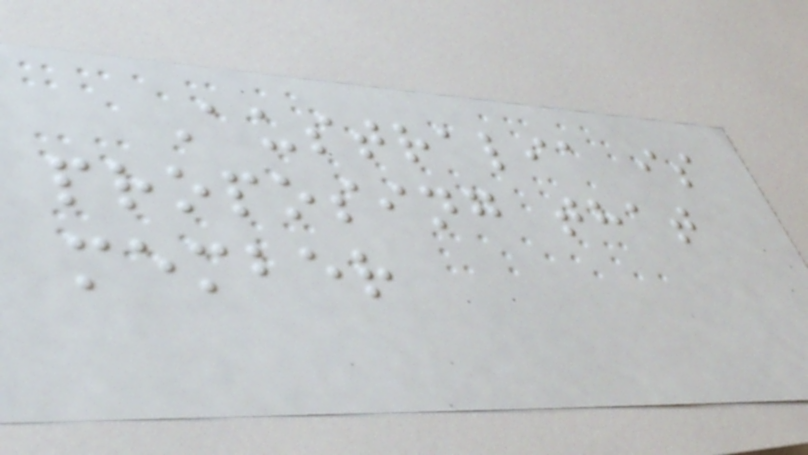Australia is
proposing that
member
